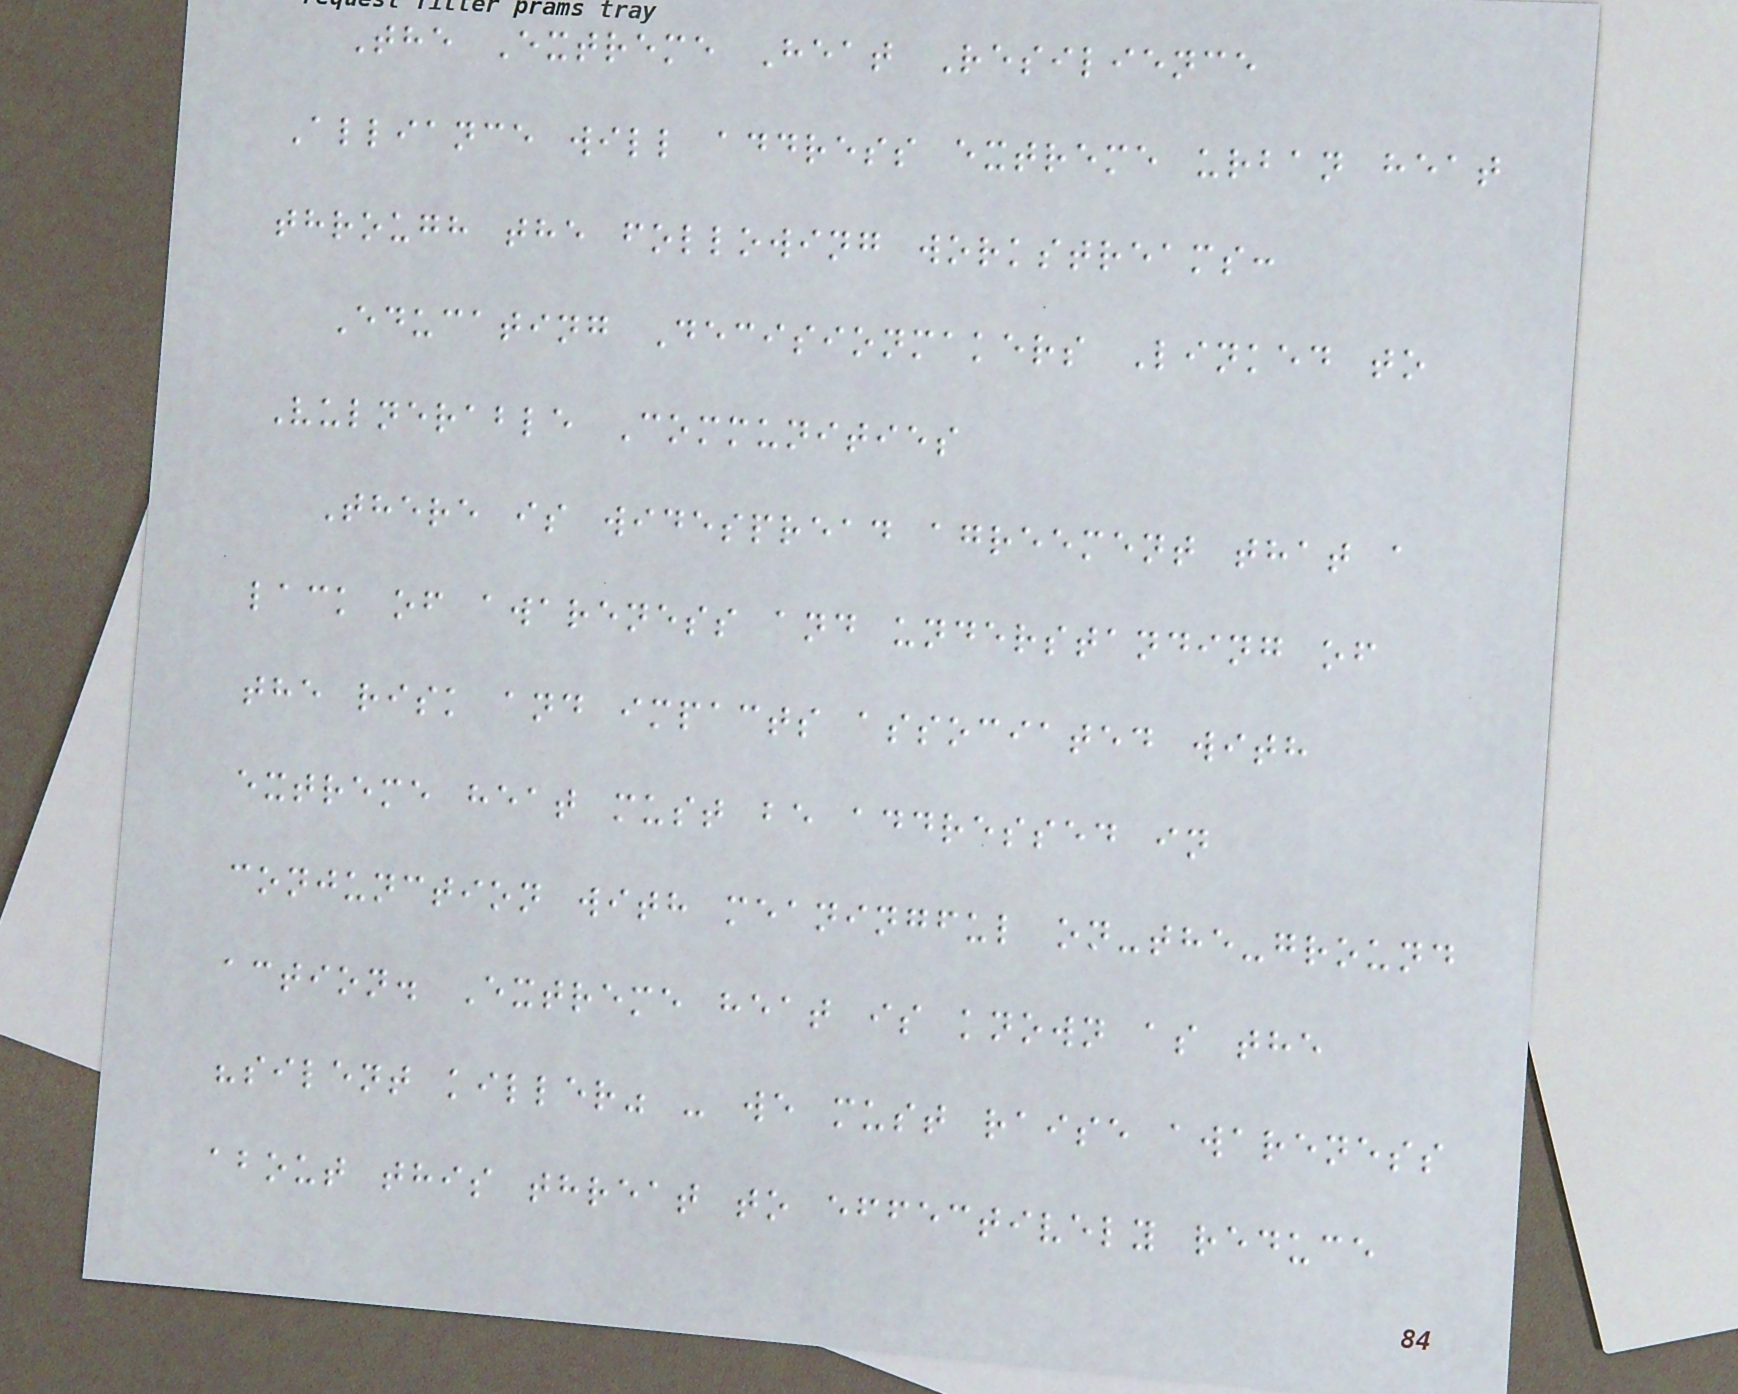The Extreme Heat Resilience
Alliance will address extreme urban heat
through the following workstreams:
Educating Decisionmakers Linked to
Vulnerable Communities
There is widespread agreement that a
lack of awareness and understanding of
the risk and impacts associated with
extreme heat must be addressed in
conjunction with meaningful on-the-ground
action. Extreme heat is known as the
"silent killer" - we must raise awareness
about this threat to effectively reduce
